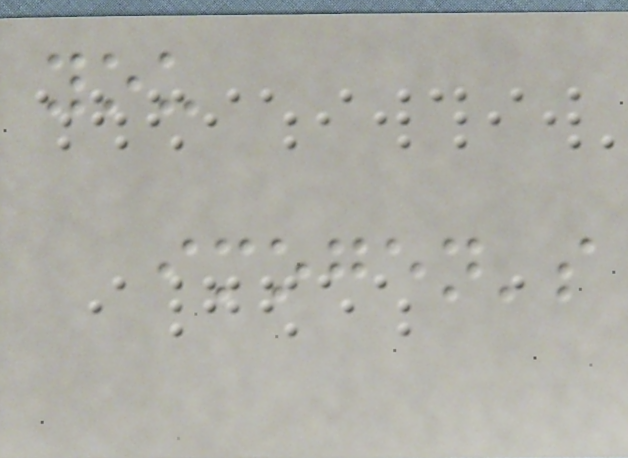you
imogen's
